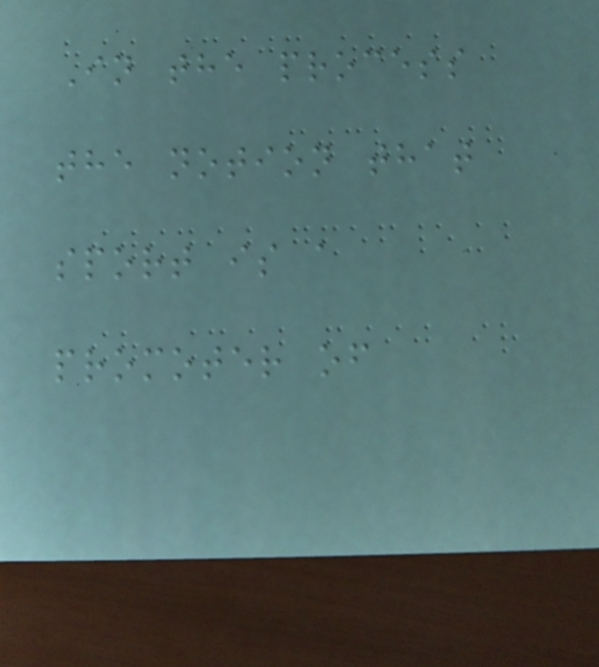In the process
the notion that
sport is a
promoter of
